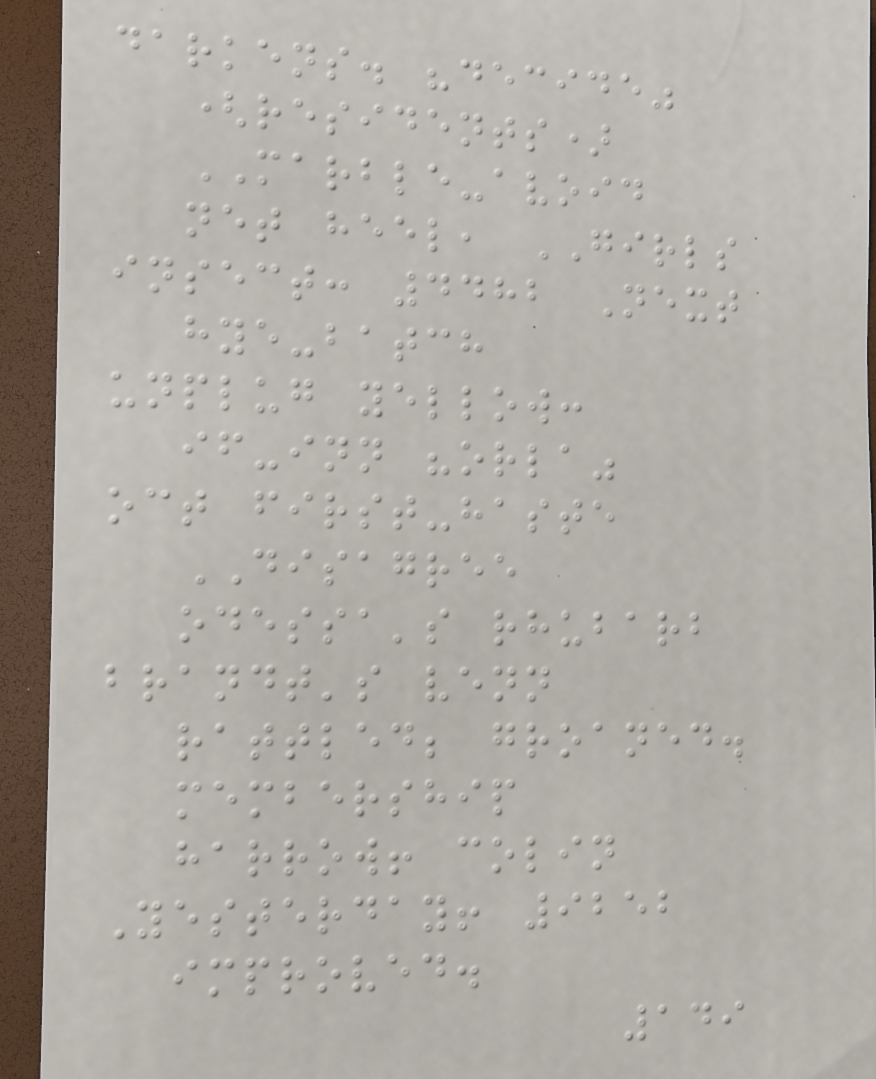darkens. "decide"
(residents)
MARBLE-avoid
net heel, GIRLS
insect: 4482 Next
hye-batch
unplug yellow:
if-inn "orla"
oct first-haste
DISAGREE
odessa's rhubarb
brandt's venn
rattled; groaned.
membership
harrow! colin
Yesterday! 9252
improved.
149
